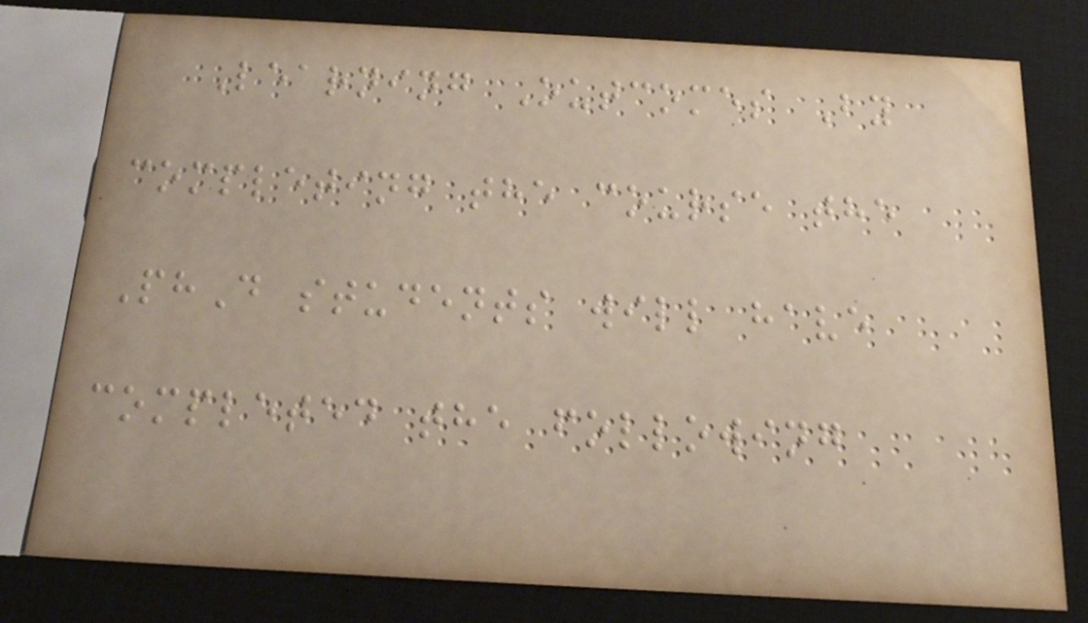Learning Outcomes By
completing the course the
PhD students will have
completed the following
